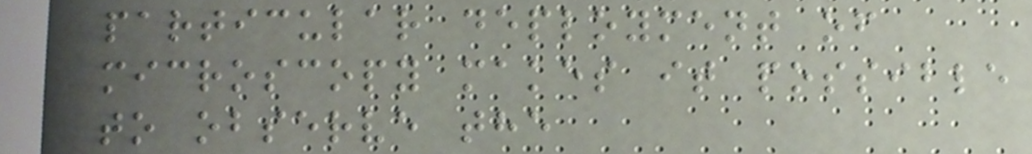particular deployment of
microscopy makes it possible
to observe the
